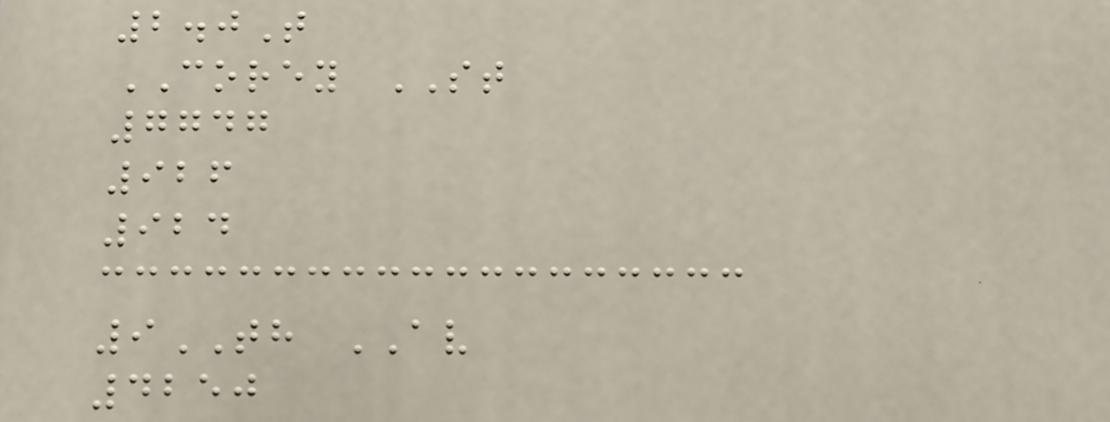2.0T
COREY ST
7747
926
924
9TH AV
4250
